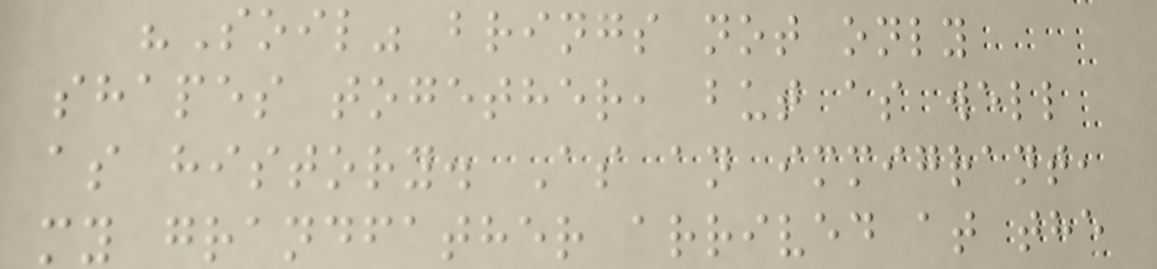"Soil" brings not only
shapes together, but as well
as history. As an immigrant,
my grandfather arrived at the
